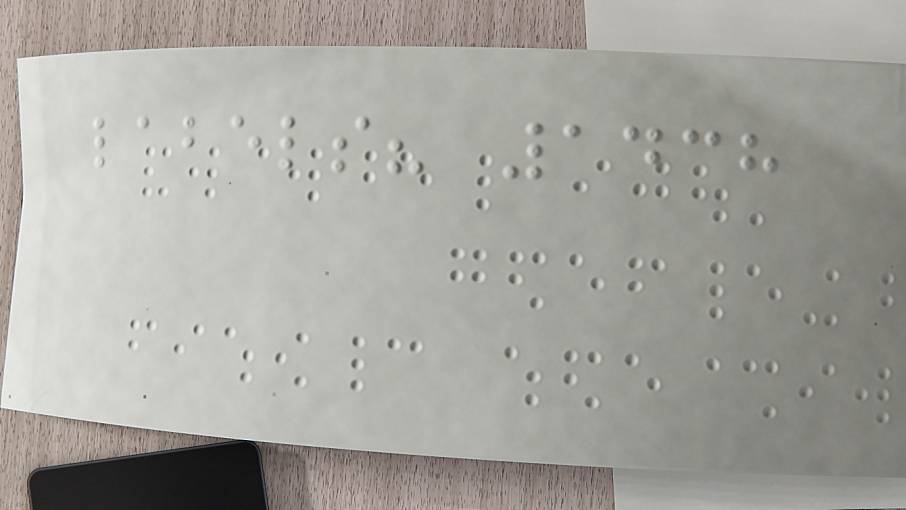labels? 1438
